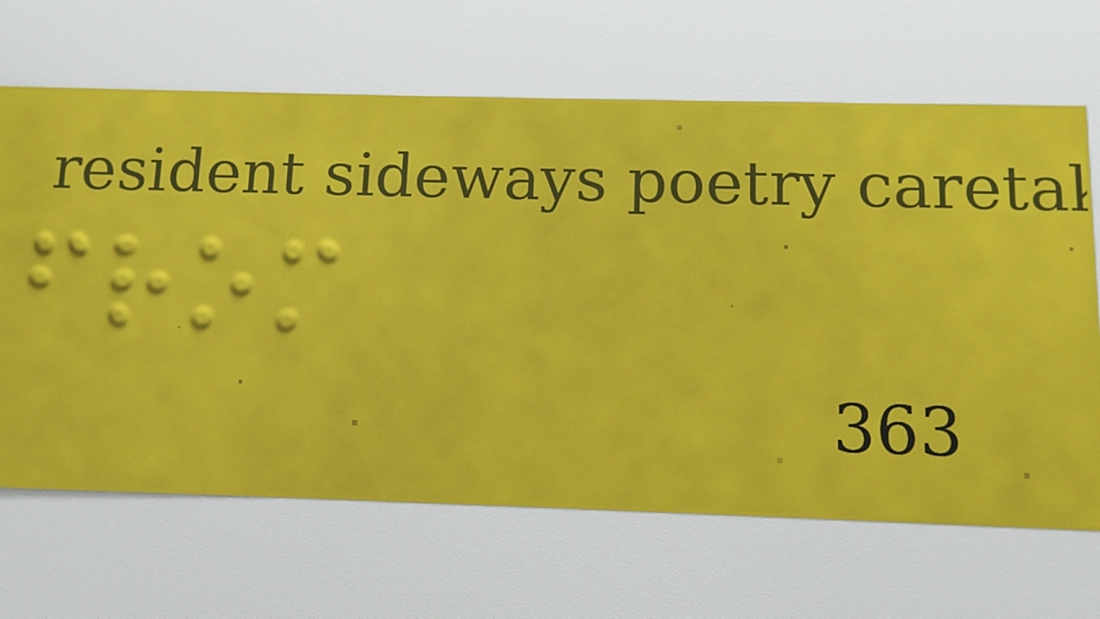from
